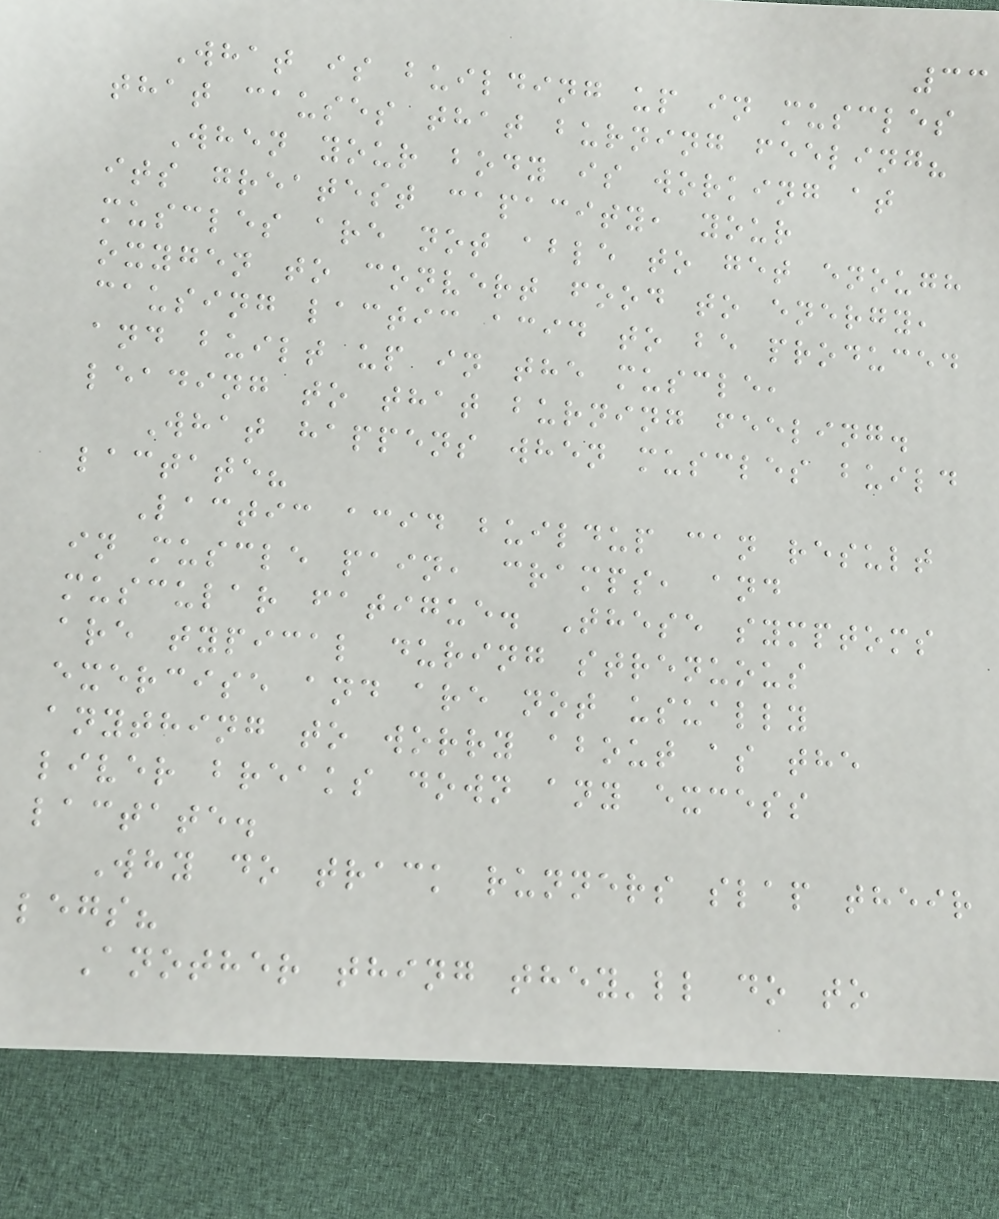33
What is building up in muscles
that causes that burning feeling?
When your body is working at
its greatest capacity, your
muscles are not able to get enough
oxygen to convert food to energy,
causing lactic acid to be produced
and built up in the muscle,
leading to that burning feeling.
What happens when muscles build
lactate?
Lactic acid buildup can result
in muscle pain, cramps, and
muscular fatigue. These symptoms
are typical during strenuous
exercise and are not usually
anything to worry about as the
liver breaks down any excess
lactate.
Why do track runners slap their
legs?
Another thing they'll do to
